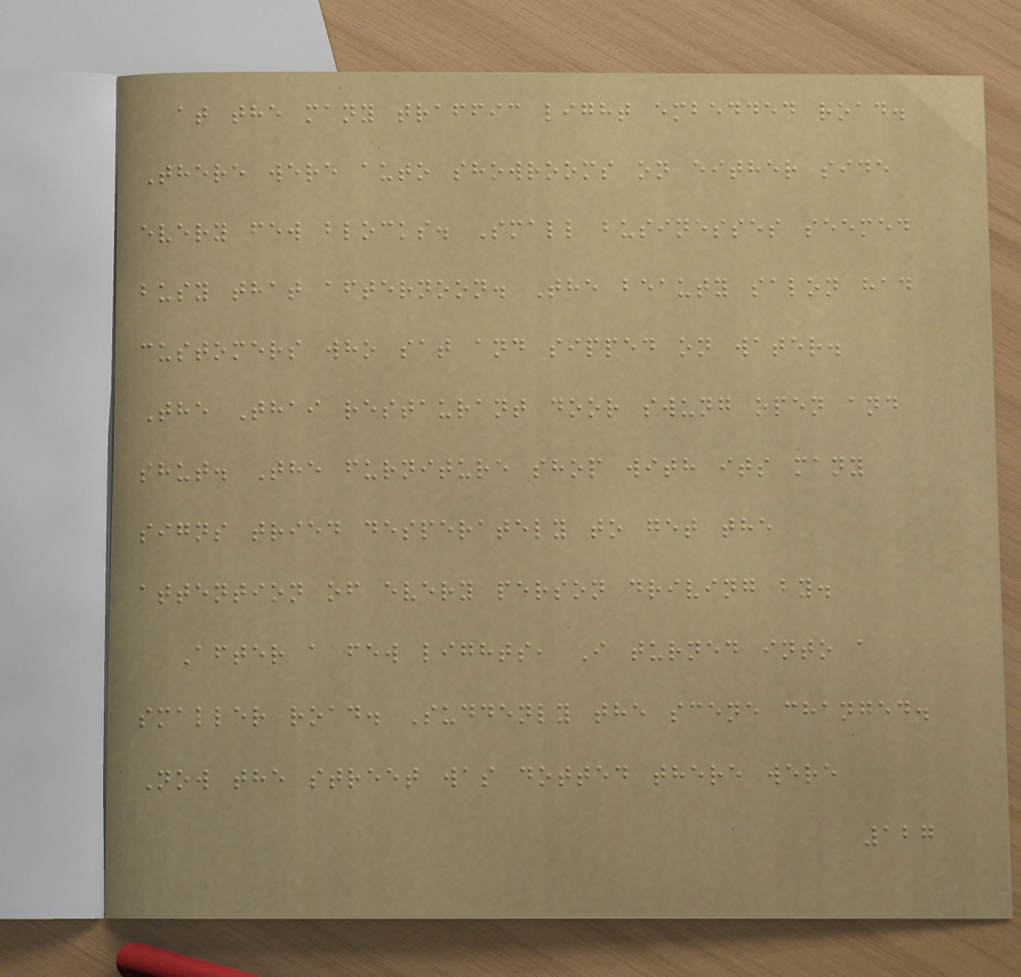at the many traffic light embedded road.
There were auto showrooms on either side
every few blocks. Small businesses seemed
busy that afternoon. The beauty salon had
customers who sat and sipped on water.
The Thai restaurant door swung open and
shut. The furniture shop with its many
signs tried desperately to get the
attention of every person driving by.
After a few lights, I turned into a
smaller road. Suddenly the scene changed.
Now the street was dotted there were
127
